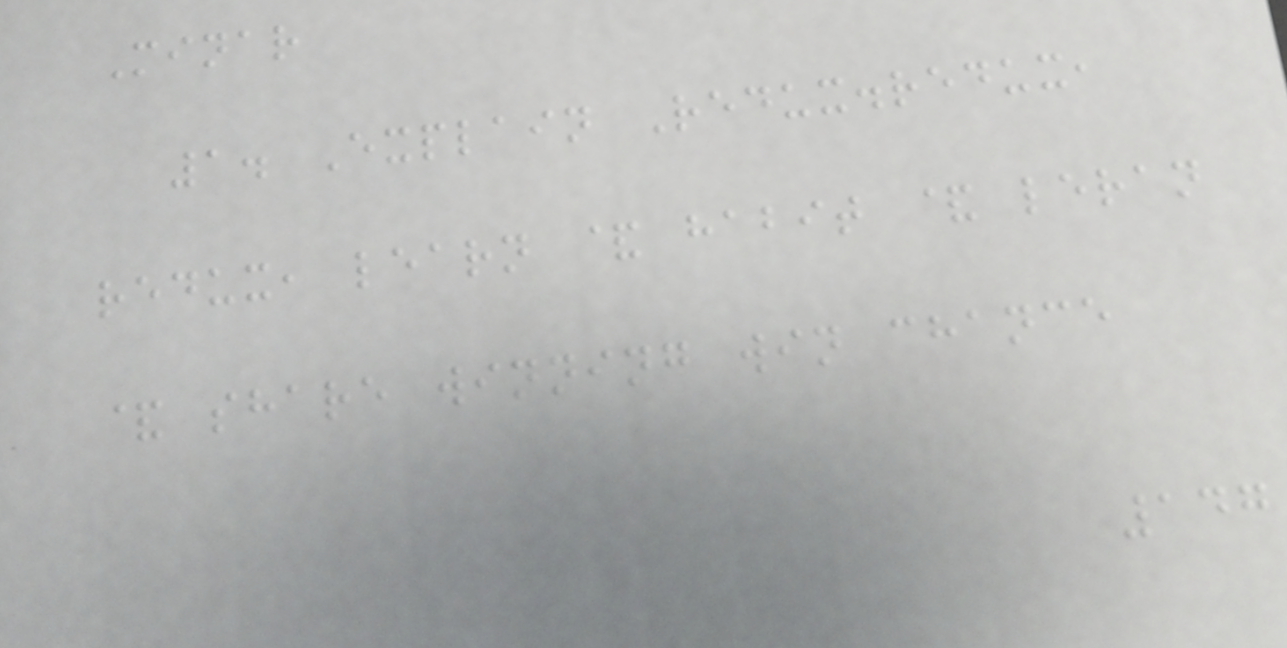Minar
1. Explain Redux.redux,
redux, learn & habit & leran
& share winning win chance
147
